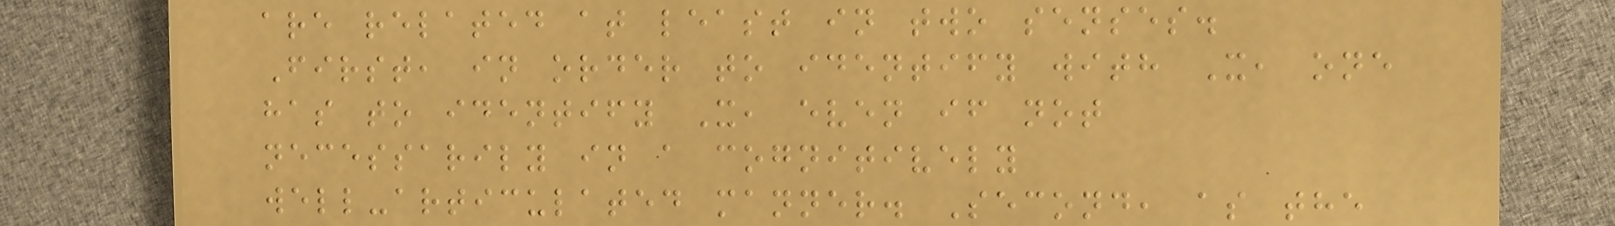are related at least in two senses.
First, in order to identify with X, one
has to identify X, even if not
necessarily in a cognitively
well-articulated manner. Second, as the
